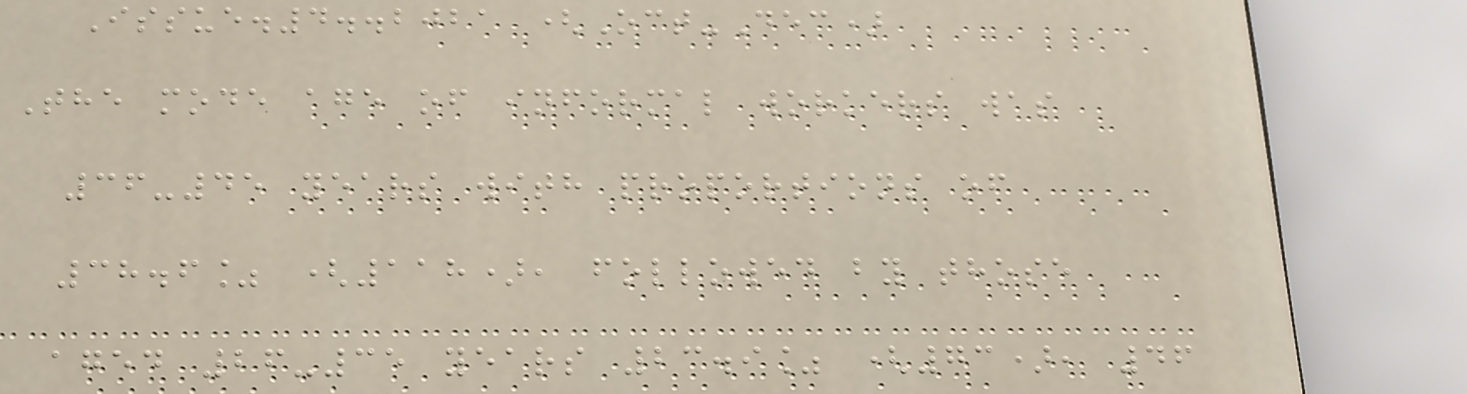Issue.4..2021 (Oct-Dec)
The mode age of informal workers was
36-45 years with proportions of
38.6% (118), followed by those
aged 26-35 years 23.9% (73), 46
